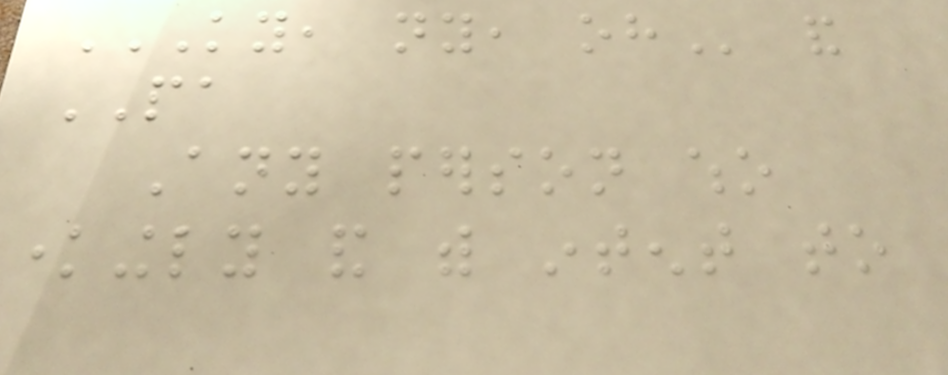KY, NY, OH and
PA
Any person who
knowingly and with intent to
